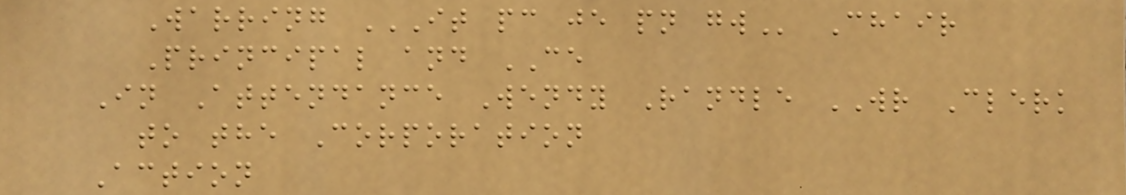Warring IT PC JE PN GW Chair
Principal and CE
In Attendance Wendy Randle WR Clerk
to the Corporation
Action
